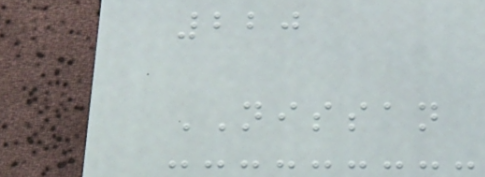220
NISSAN
